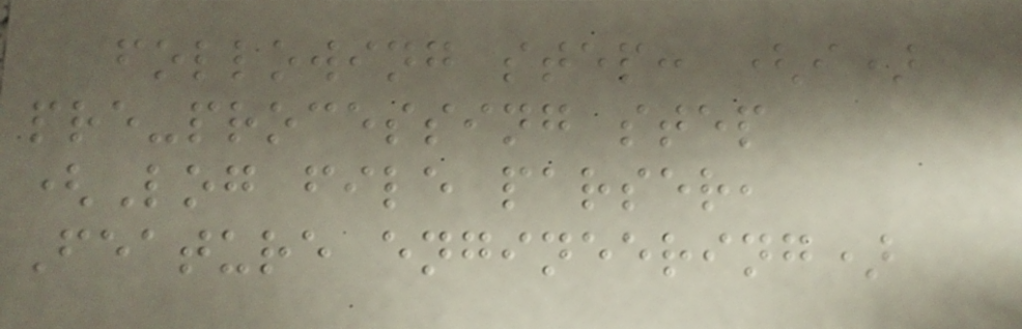following step: (i)
pre-processing step
(Log file parser,
Feature engineering)
